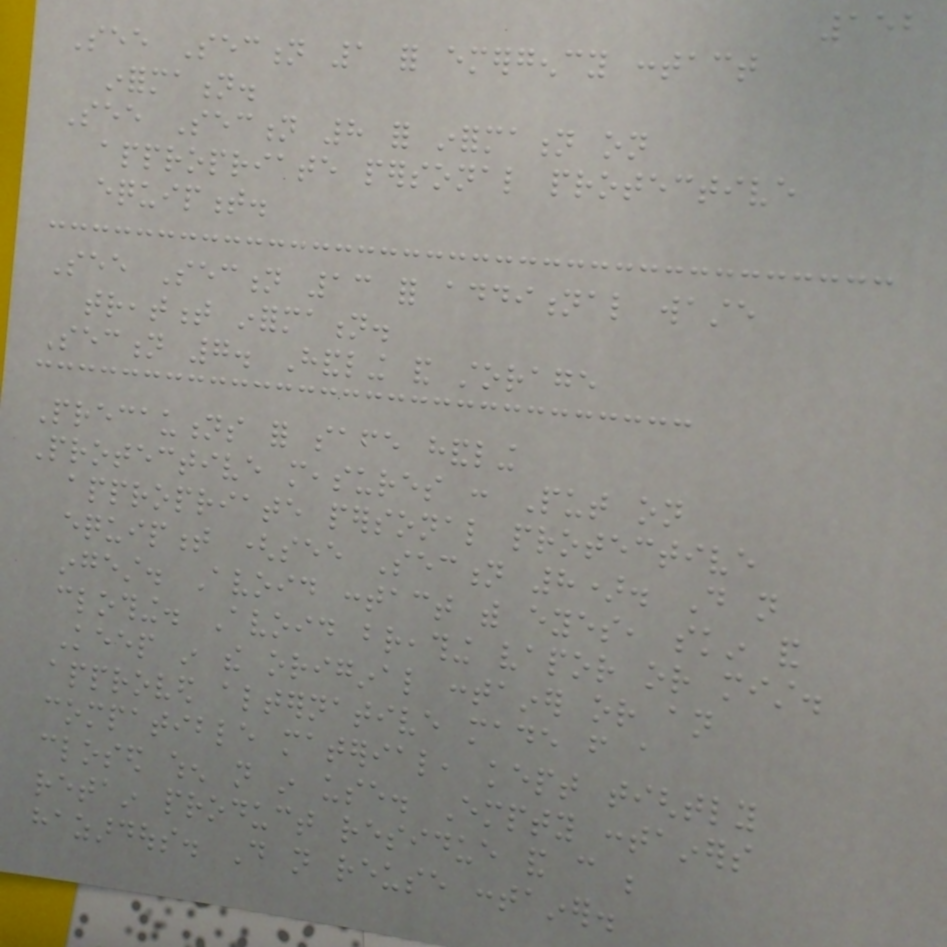152
See Section 1 for emergency contact
information.
See Section 8 for information on
appropriate personal protective
equipment.
See Section 13 for additional waste
treatment information.
Section 7. Handling and storage
Precautions for safe handling
Protective measures : Put on
appropriate personal protective
equipment (see Section 8). Do not
ingest. Avoid contact with eyes, skin and
clothing. Avoid breathing vapor or mist.
Keep in the original container or an
approved alternative made from a
compatible material, kept tightly
closed when not in use. Empty containers
retain product residue and can be
hazardous. Do not reuse container.
